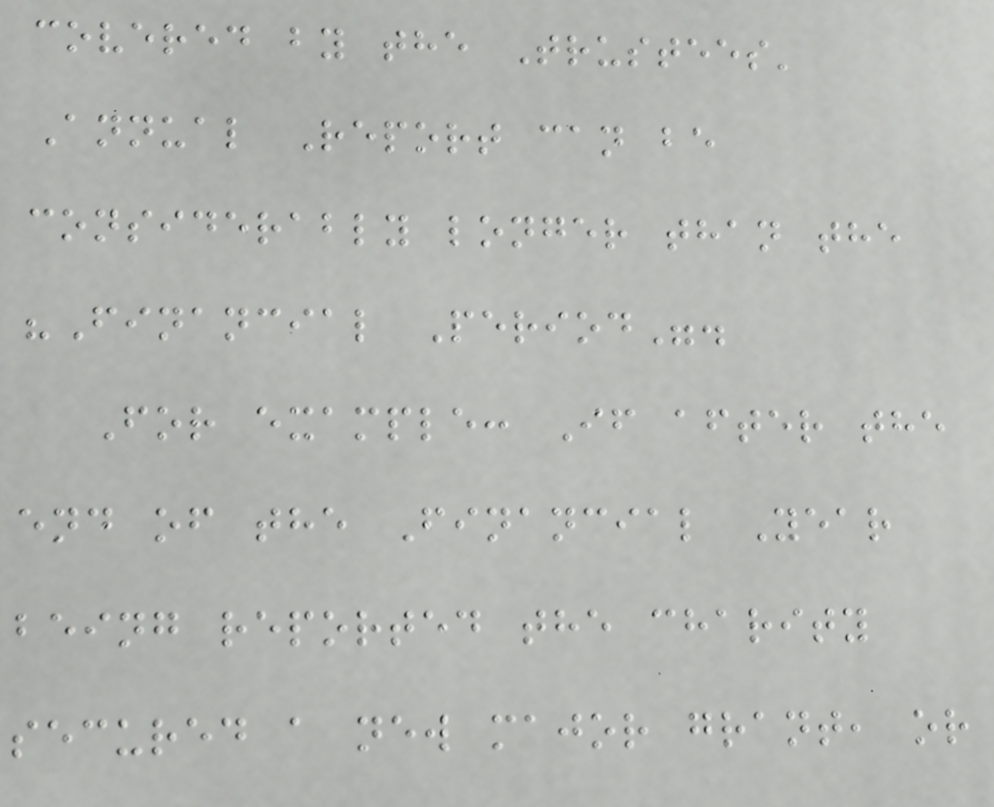covered by the Trustees'
Annual Report can be
considerably longer than the
"Financial Period".
For example: If after the
end of the Financial Year
being reported the charity
secured a new major grant, or
